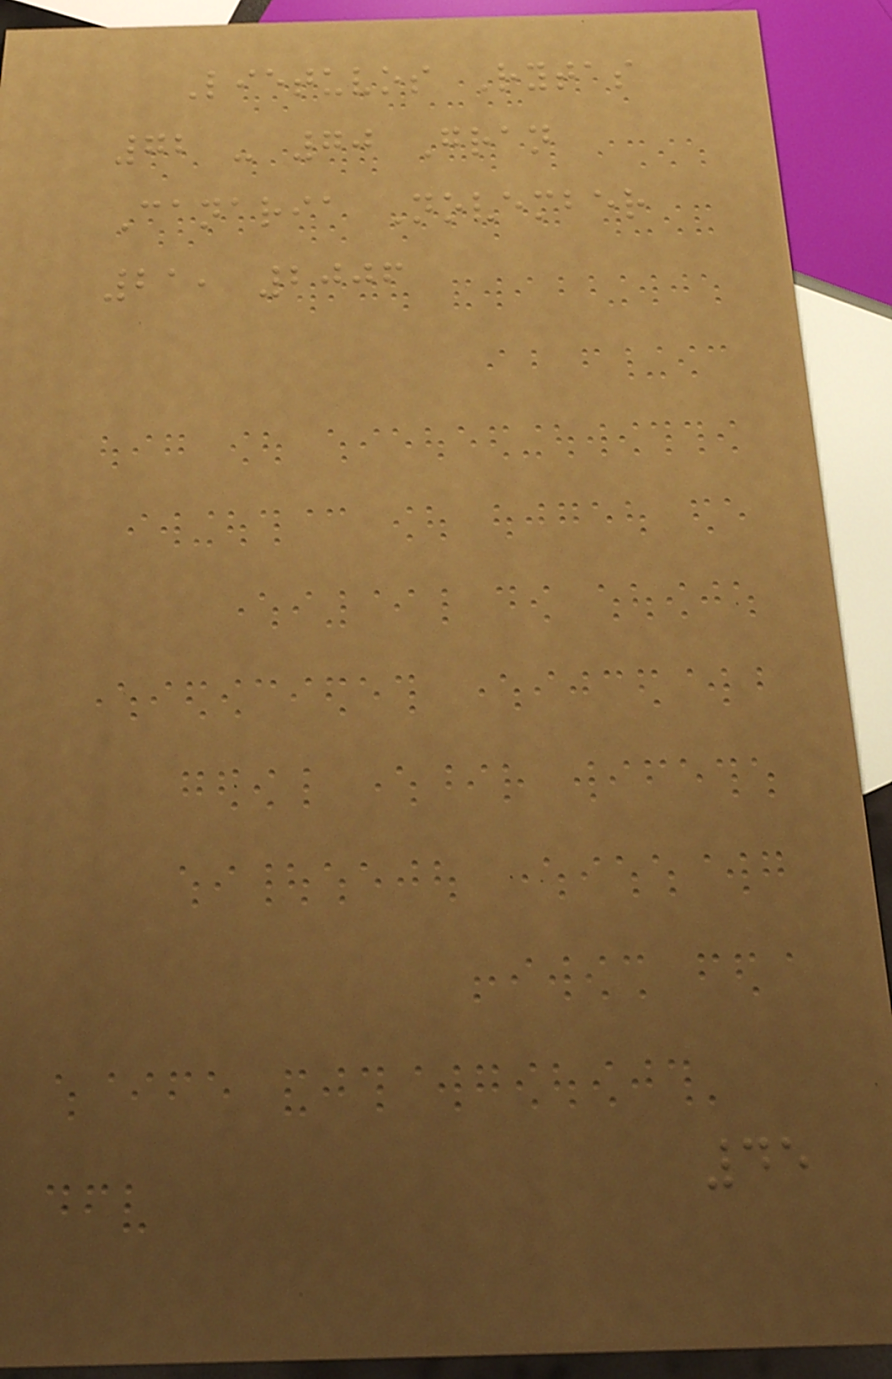Lietuvos Rytas
72 - 70 Gran
Canaria November
21, 2006
45
